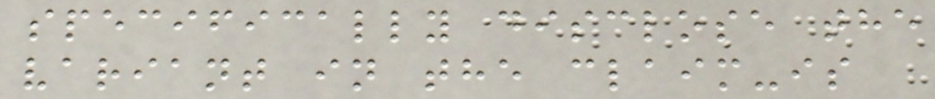specifically disclose the
variant in the claim-is
